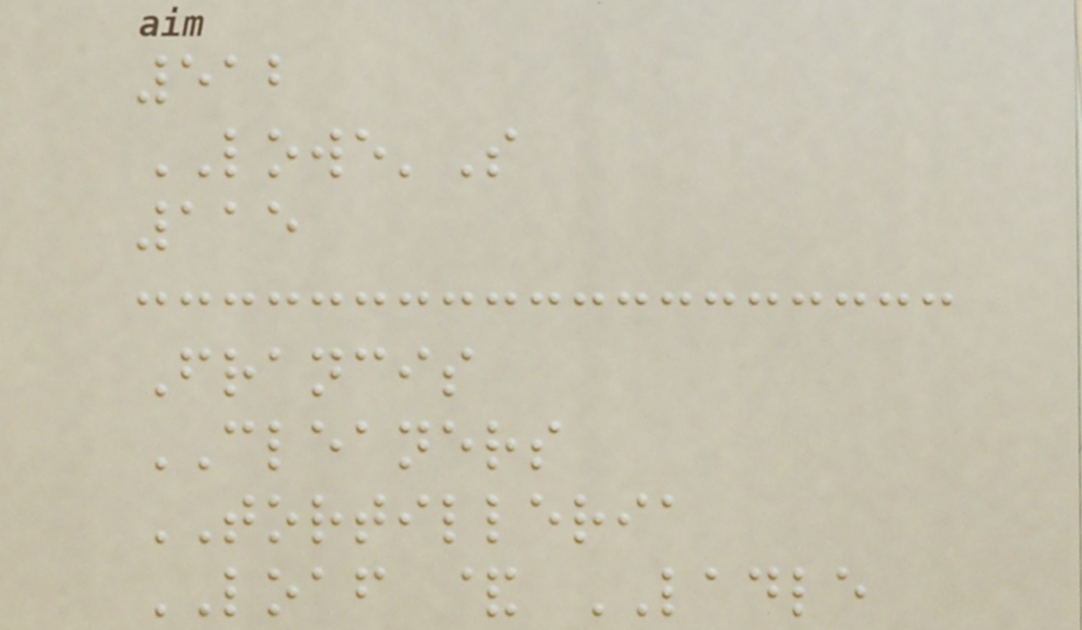512
LOWE'S
115
Francis
CLEANERS
TORTILLERIA
LOAF & LADLE
